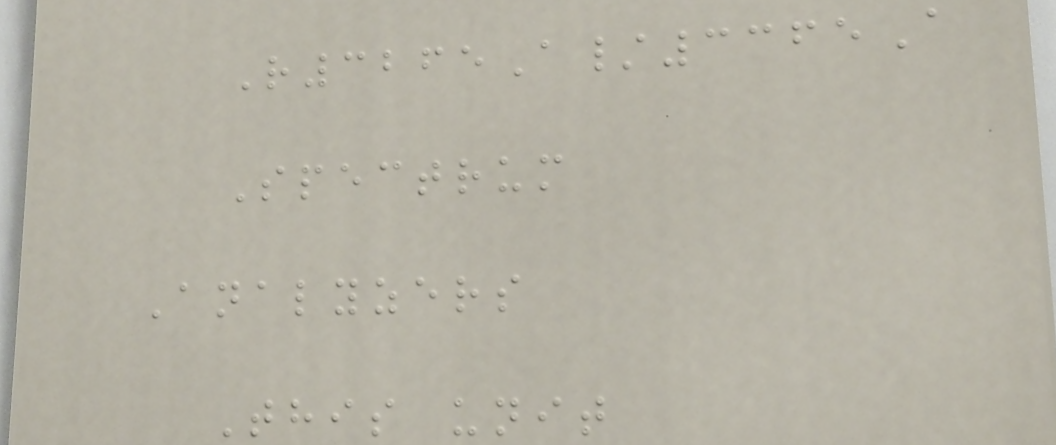R3265A/3365A
Spectrum
Analyzers
This unit
